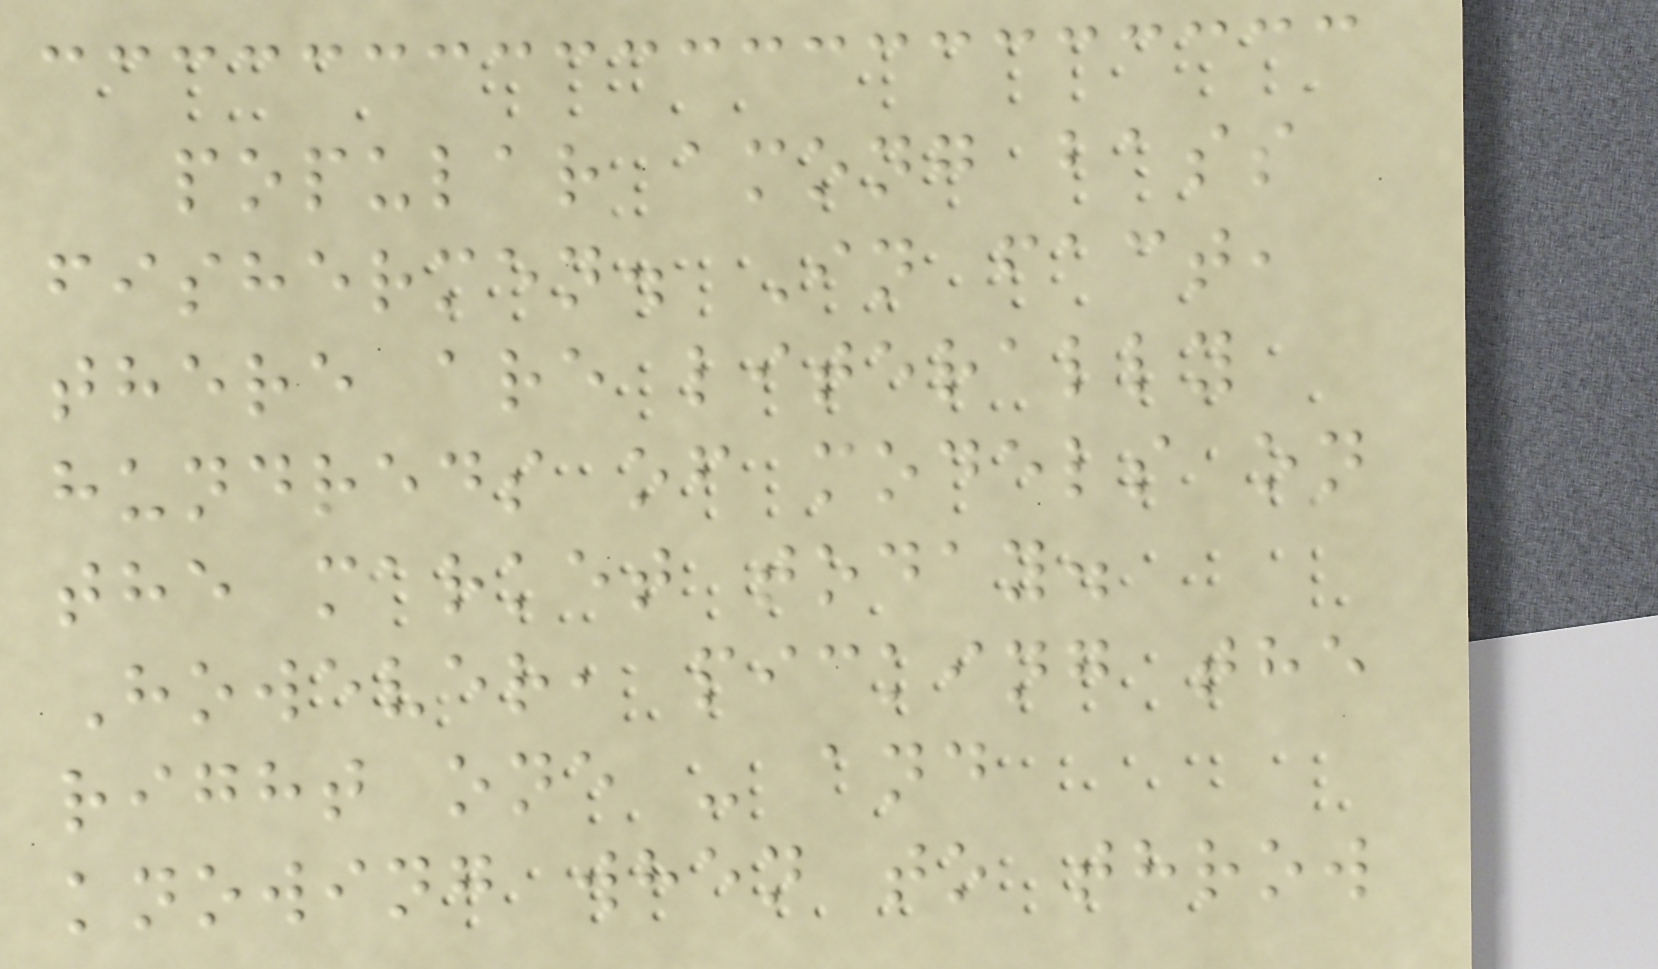popular among bass
fishermen. In fact,
there are literally
hundreds of models on
the market today.
However, picking the
right one - and
knowing when to throw
